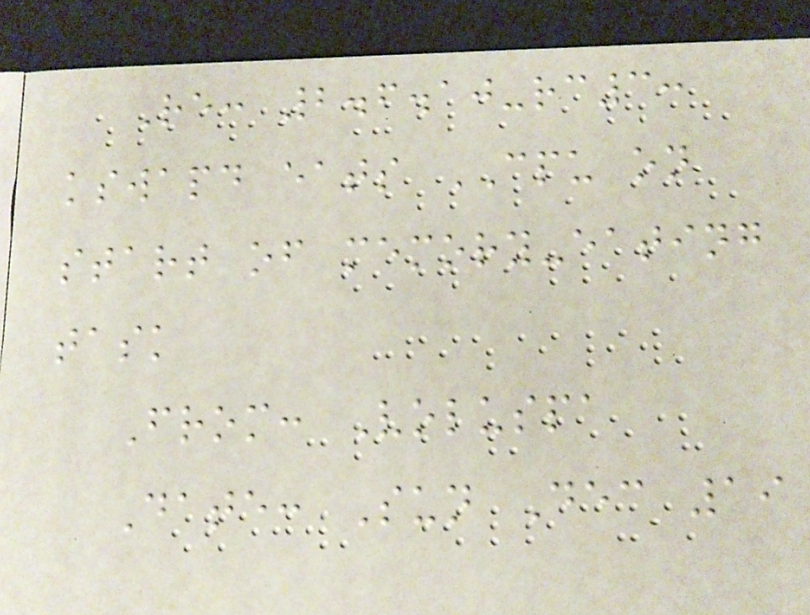Re: 2.6.10-rc3:
kswapd eats CPU on
start of memory-eating
task
From: Voluspa
Date: Sun Dec 19
